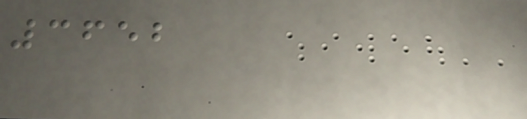3652
